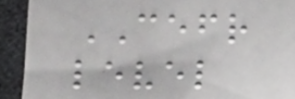CEFR
level
